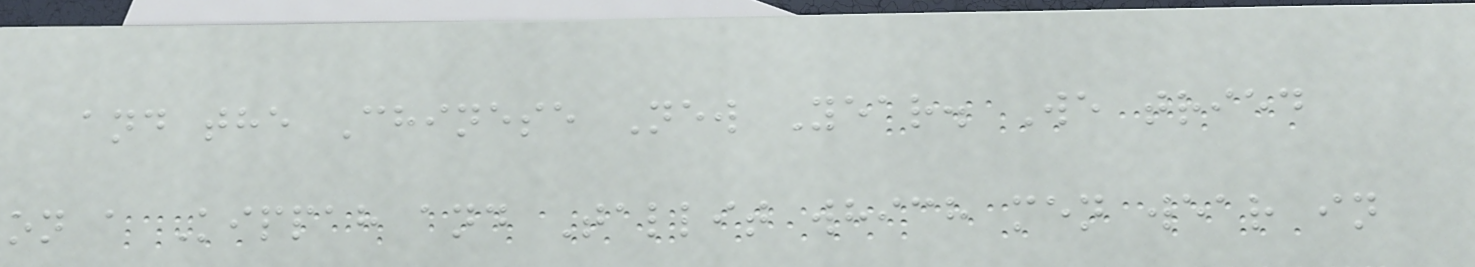and the Chinese New Year. We tried
on a Kippah and Tallit which men wear in
